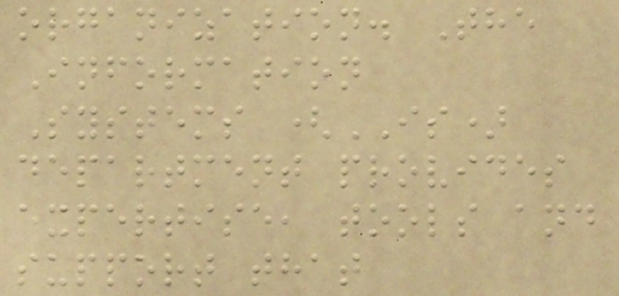organization. The
Information
Systems (IS)
department provides
expertise, tools and
support that
